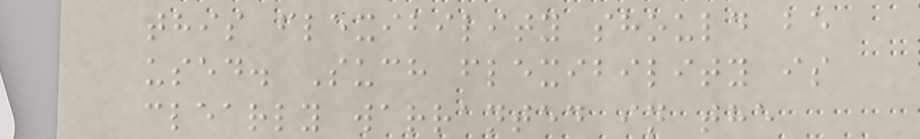this flexibility should be
used. Such flexibility is
clearly warranted in the
